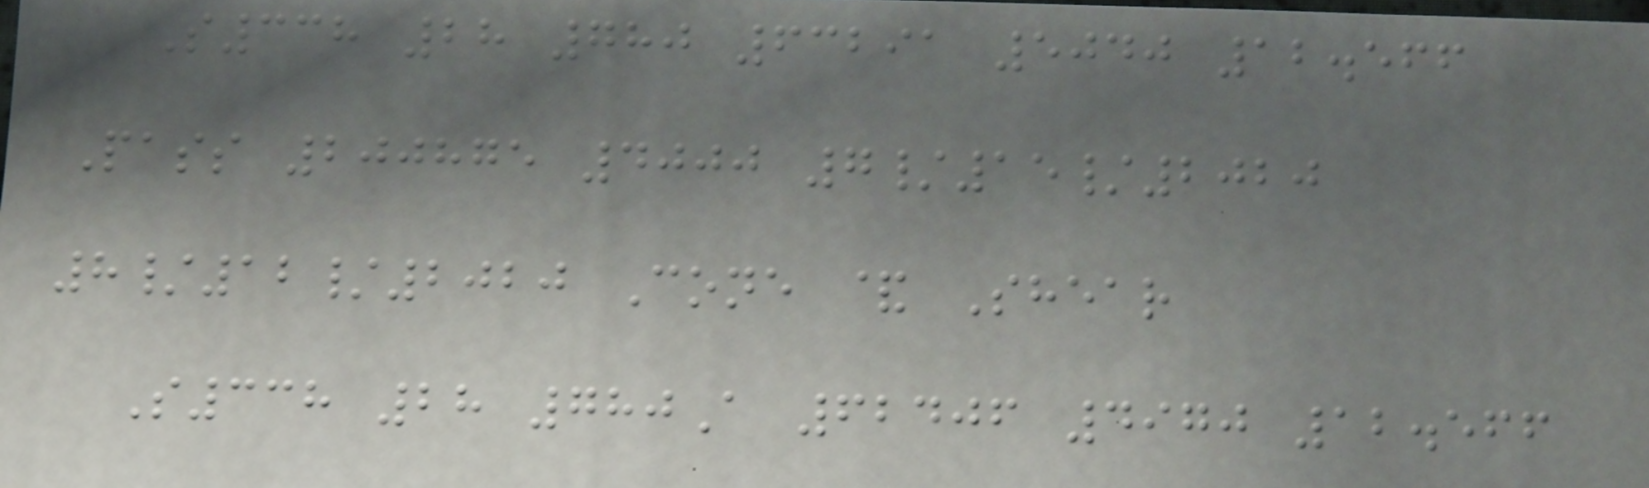S338 28 780 63291 5040 12.566
Pass 200875 4000 7/15/2020
8/12/2020 Cone & Shear
S338 28 780A 62406 4970 12.566
